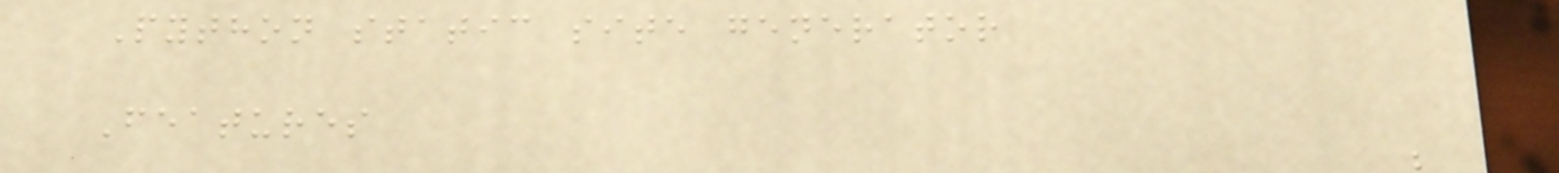Python static site generator
Features
